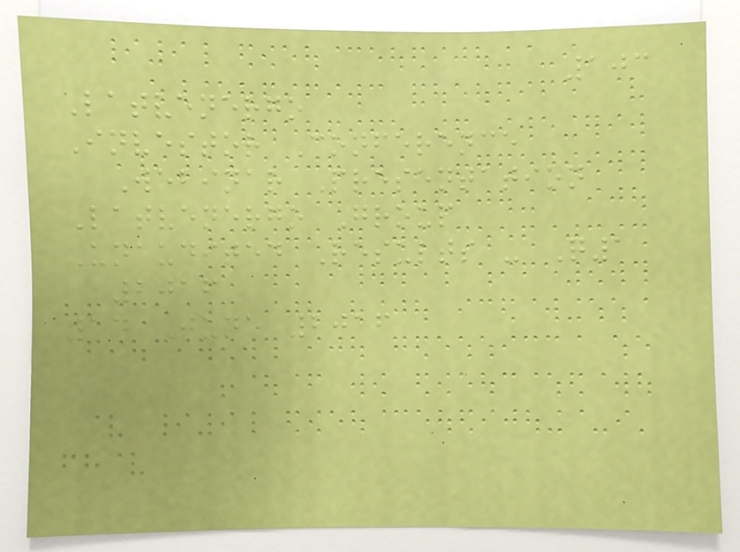103
Latvenergo
Investor Conference
Webinar Presentation
Latvenergo Group
Unaudited Results - Q1
2016
14 June 2016
